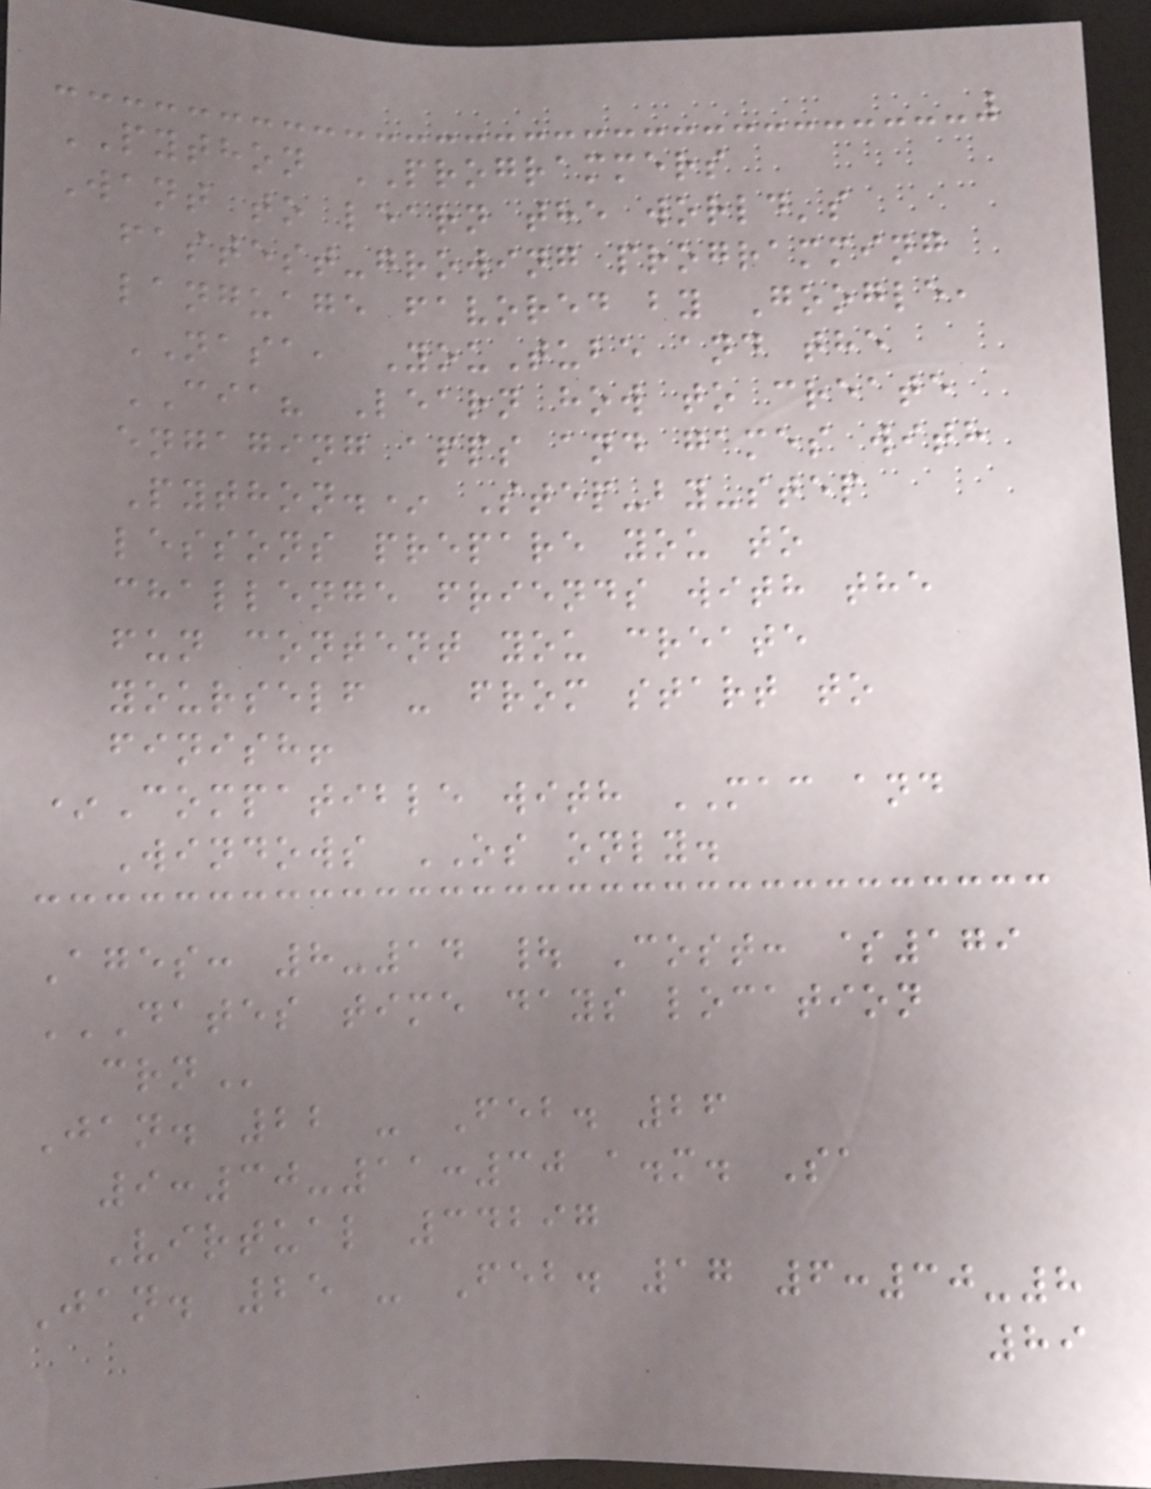PYTHON PROGRAMMERS
Want to learn the world's
fastest-growing programming
language favored by Google,
NASA, YouTube and the
CIA? Learn how to create
engaging apps and games with
Python.* Step-by-step
lessons prepare you to
challenge friends with the
fun content you create
yourself - from start to
finish!
*Compatible with MAC and
Windows OS only.
Ages: 8-14 | Cost: $179
DATES TIME DAYS LOCATION
CRN
Jan. 22 - Feb. 26
9:30-11:30 a.m. Sa
Virtual 34297
Jan. 25 - Feb. 17 6:30-8
89
